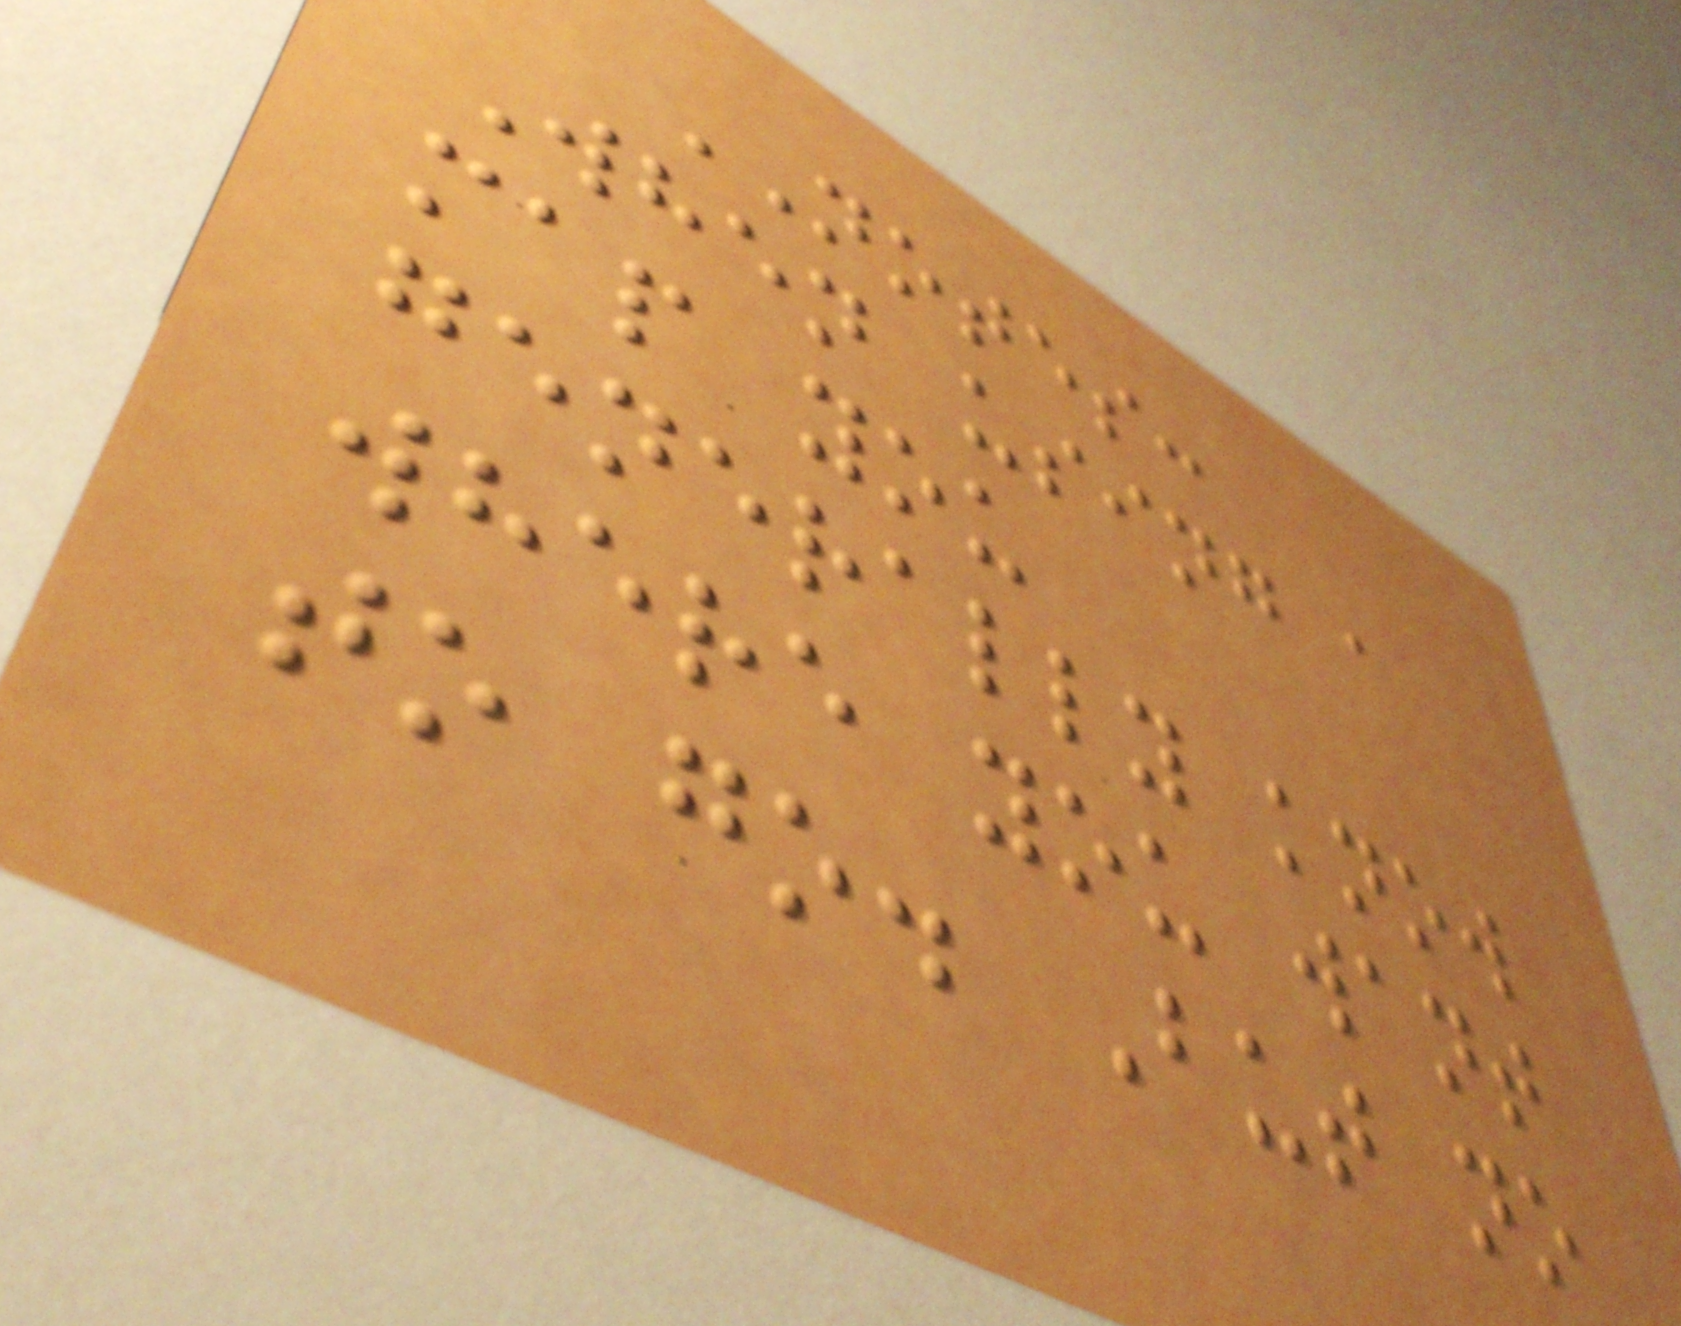NOTES:
When using a
map you
generally know
where you want
to go. But no
